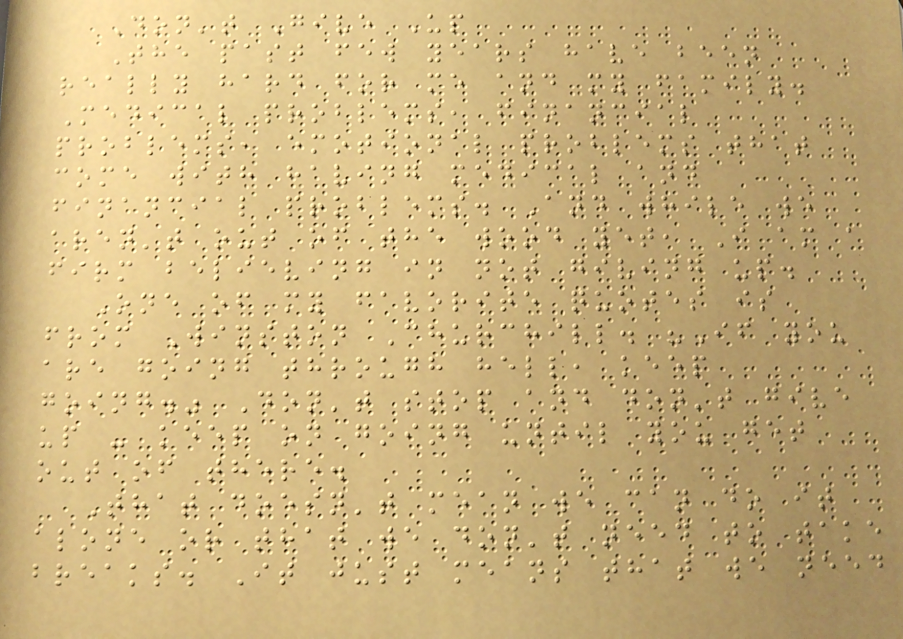Don't Give Up
The past few years have been
really hard for me and my family.
Medical problems, financial
problems, emotional problems that
come with having medical and
financial problems. And while we
aren't out of the wood yet, I am a
firm believing in not giving up.
One of my favorite quotes is
from Winston Churchill. "If you
are going through hell, keep
going." Don't stop and don't give
up - keep on going until you get
out of there.
That doesn't mean we can do it
alone or that we don't need to take
breaks. It just means that we need
